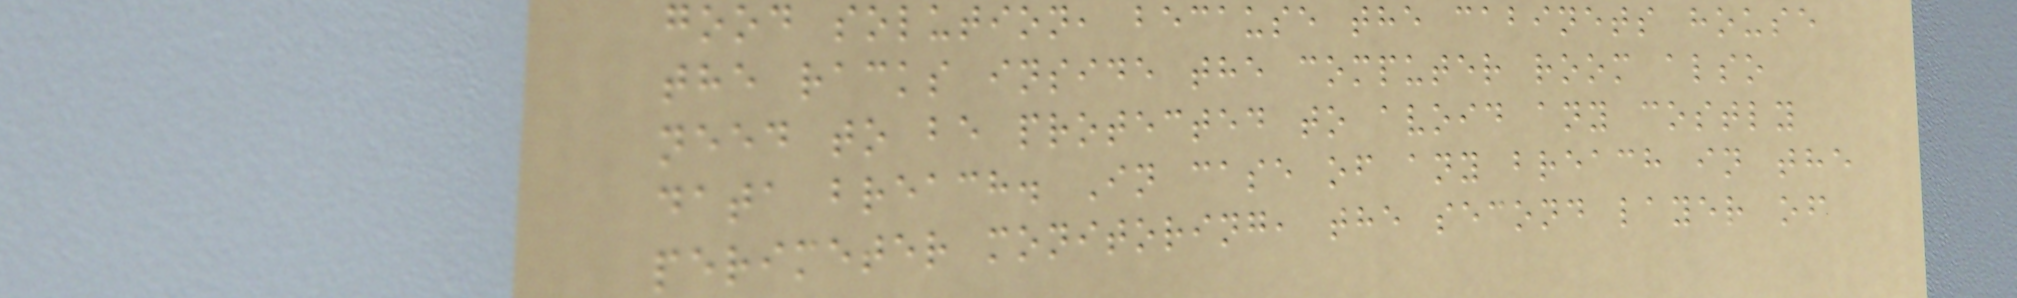good solution, because the cabinets house
the racks inside the computer room also
need to be protected to avoid any costly
data breach. In case of any breach in the
perimeter monitoring, the second layer of
